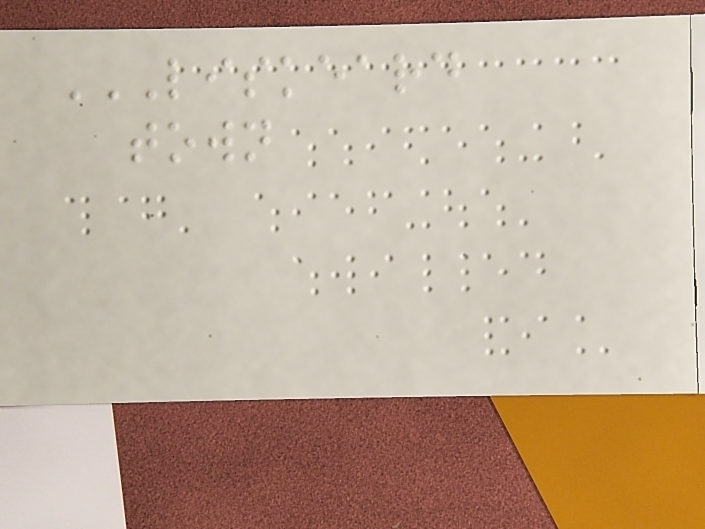LISKEARD
TOWN
